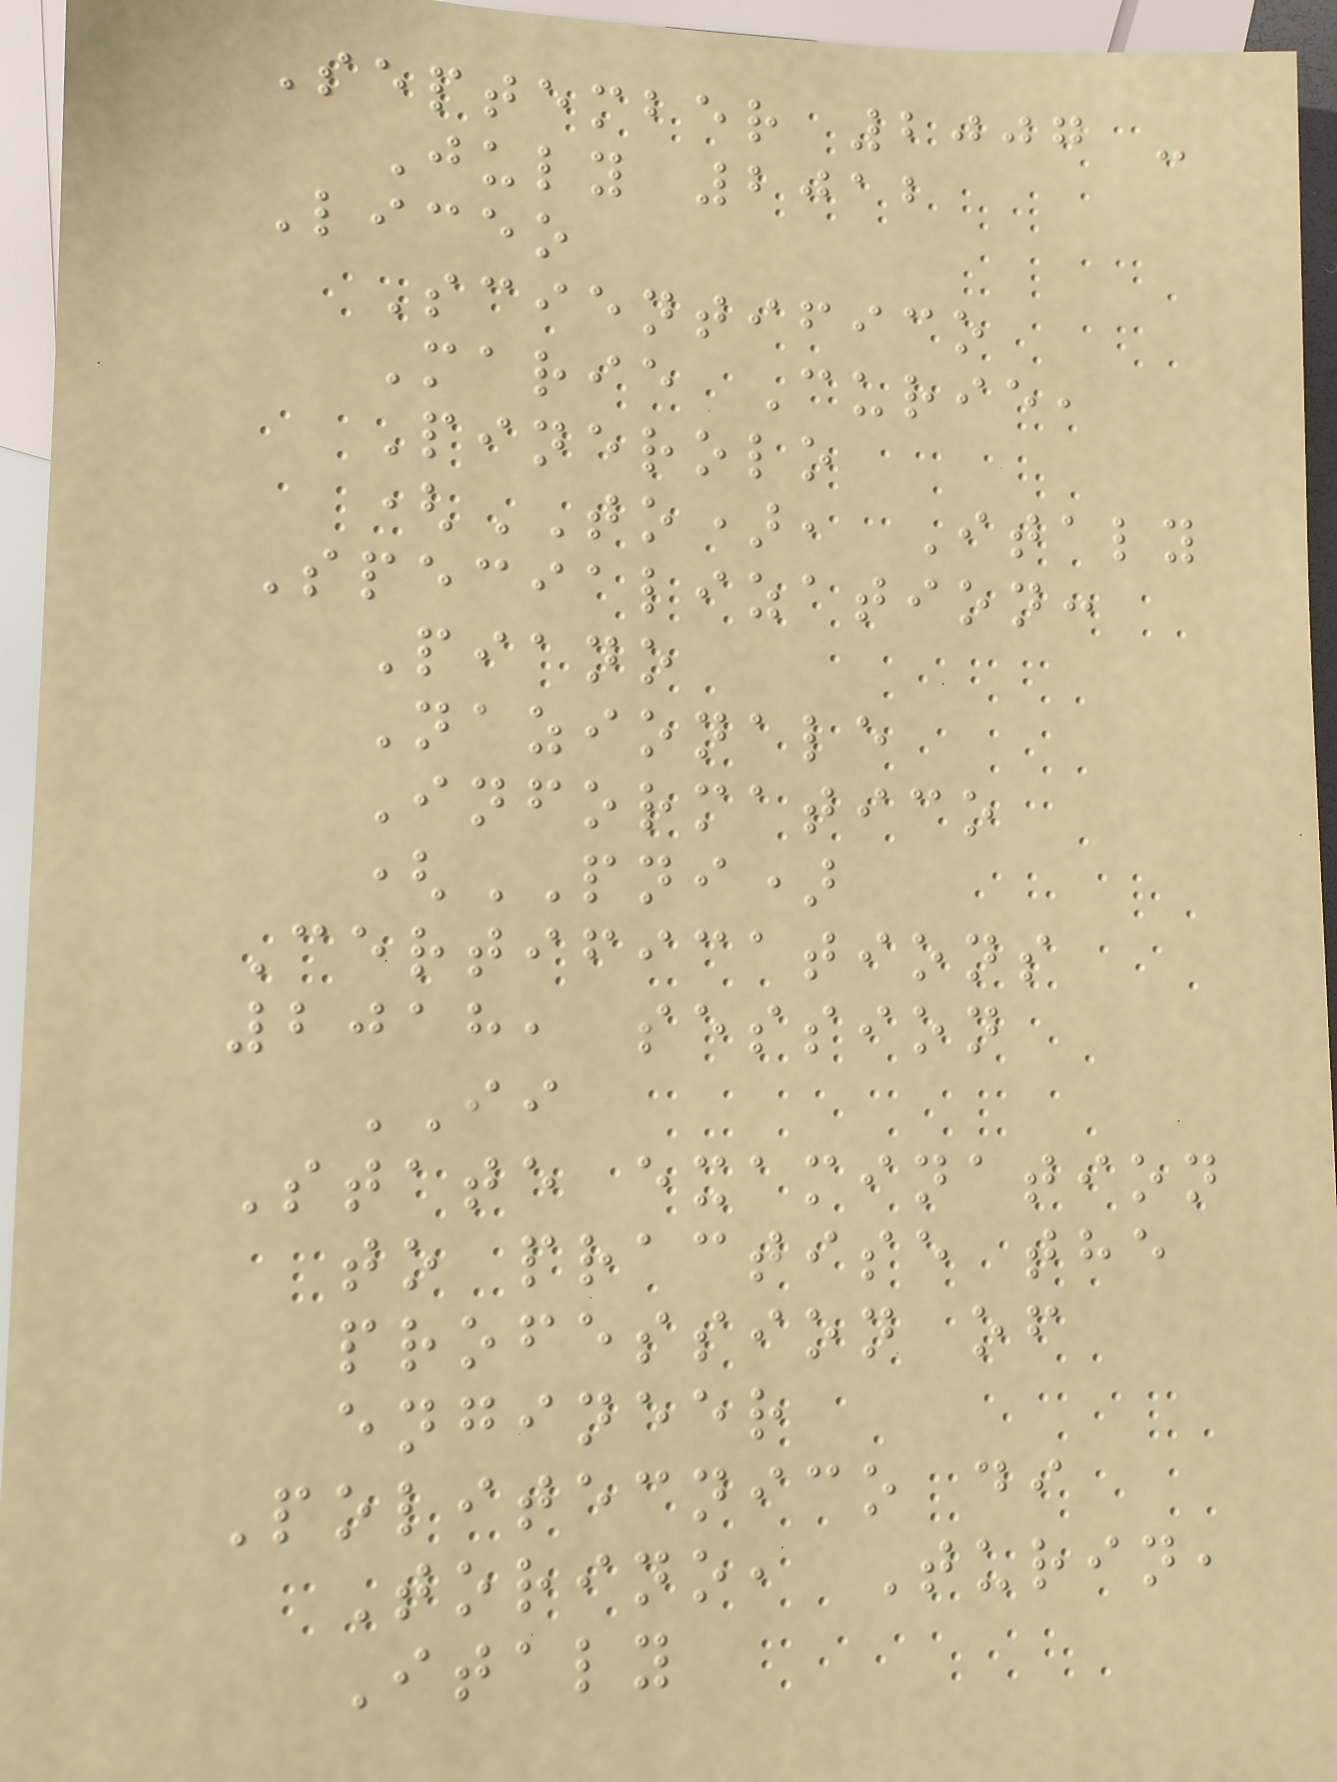September 2007 -
July 2012
Liceo
Scientifico
Marie Curie,
Pinerolo
(TO), Italy
Specialization:
Piano
Nazionale
Informatico
(PNI)
Certifications
2018, session
II
State examination
to practise the
profession of
engineer
Politecnico di
Torino, Turin,
Italy
